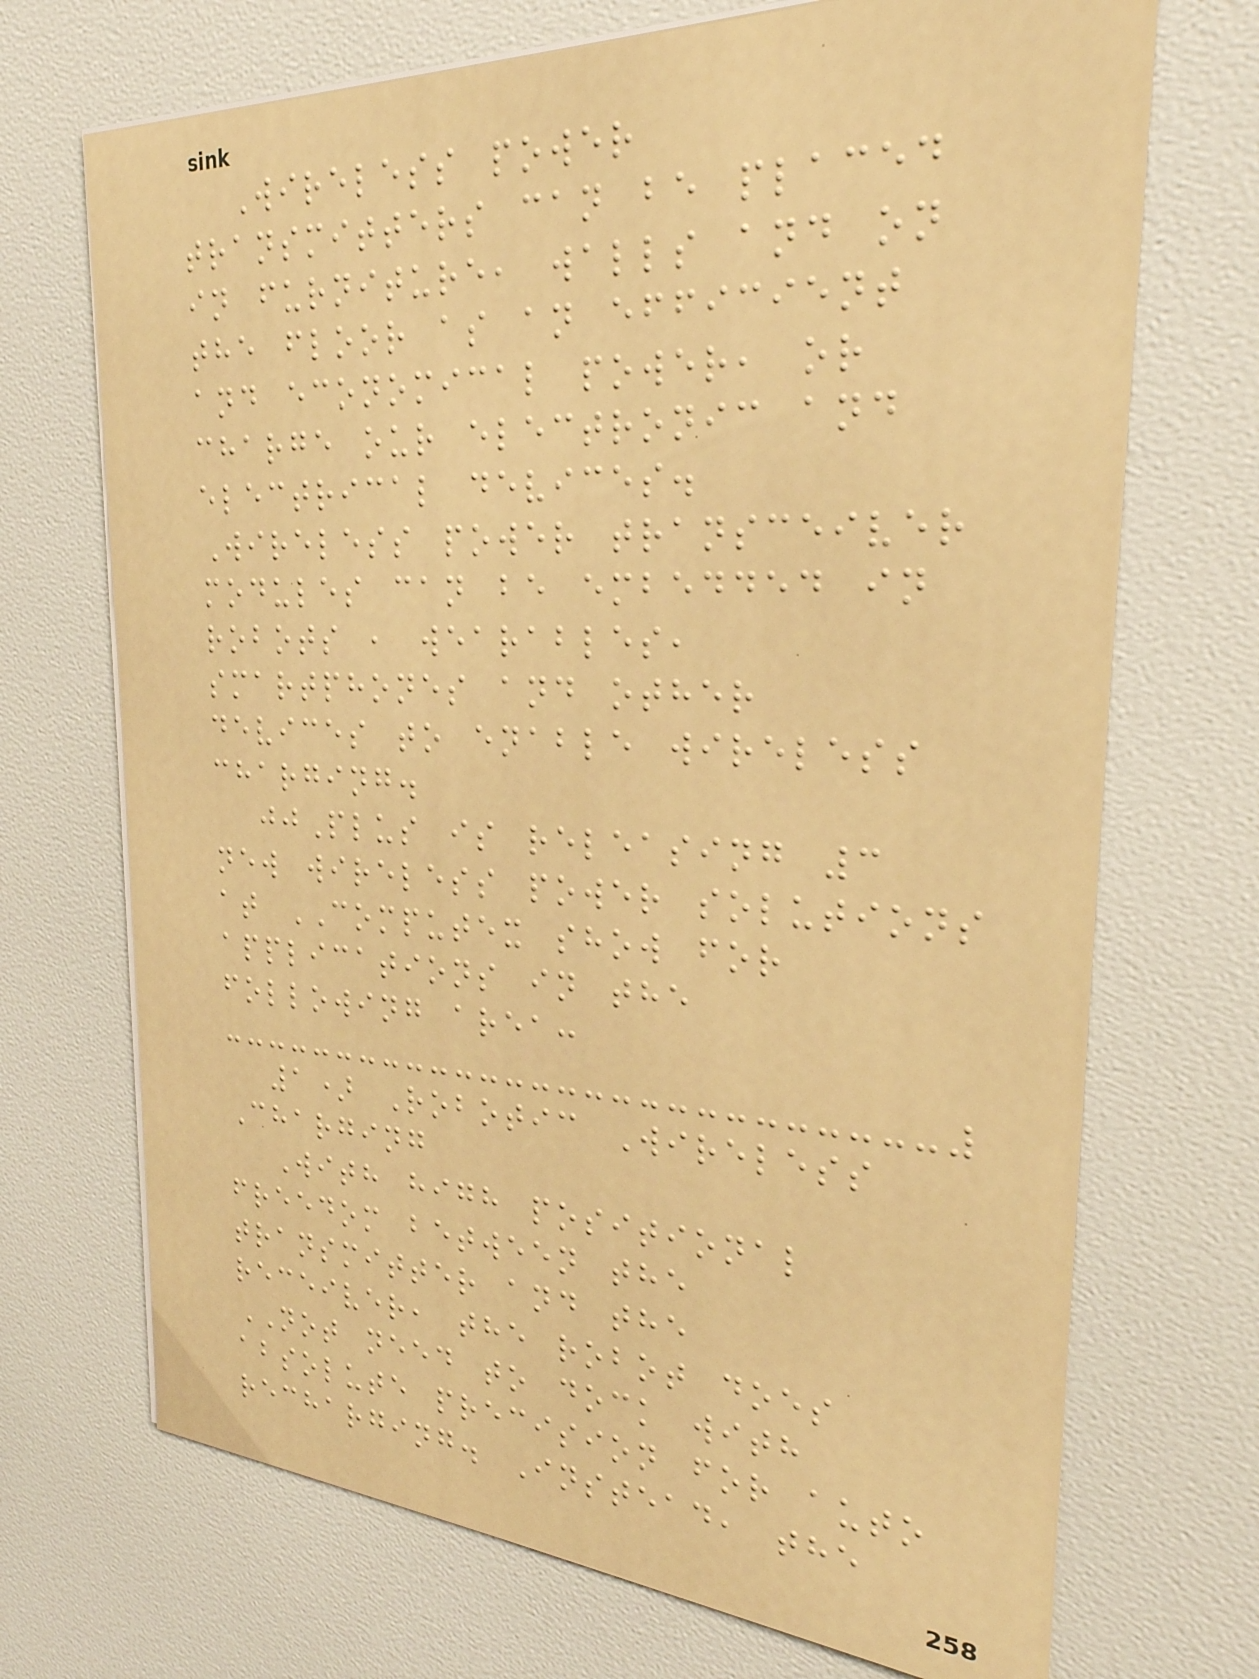Wireless power
transmitters can be placed
in furniture, walls and on
the floor as an efficient
and economical power, or
charge our electronic and
electrical devices.
Wireless power transceiver
modules can be embedded in
robots , wearables,
smartphones and other
devices to enable wireless
charging.
jjPlus is releasing 3
new wireless power solutions
at COMPUTEX show for
applications in the
following area:
1) Robotic Wireless
Charging
With high positional
freedom between the
transmitter and the
receiver, the robot does
NOT need to dock with
absolute precision for auto
recharging. Instead, the
